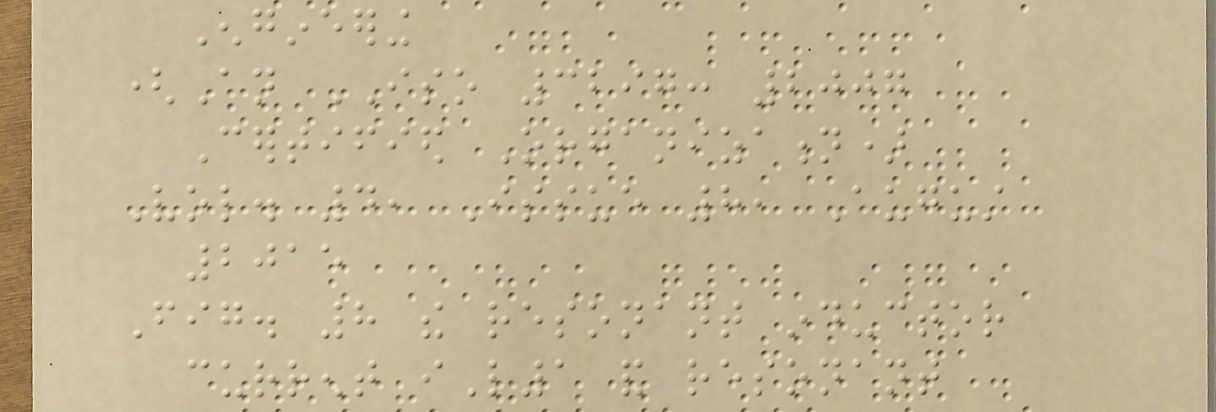Engineering
(An ISO 3297: 2007
Certified Organization)
Vol. 4, Issue 8, August
2015
Fig. 8 the resonant inductor
current iL1 and resonant
